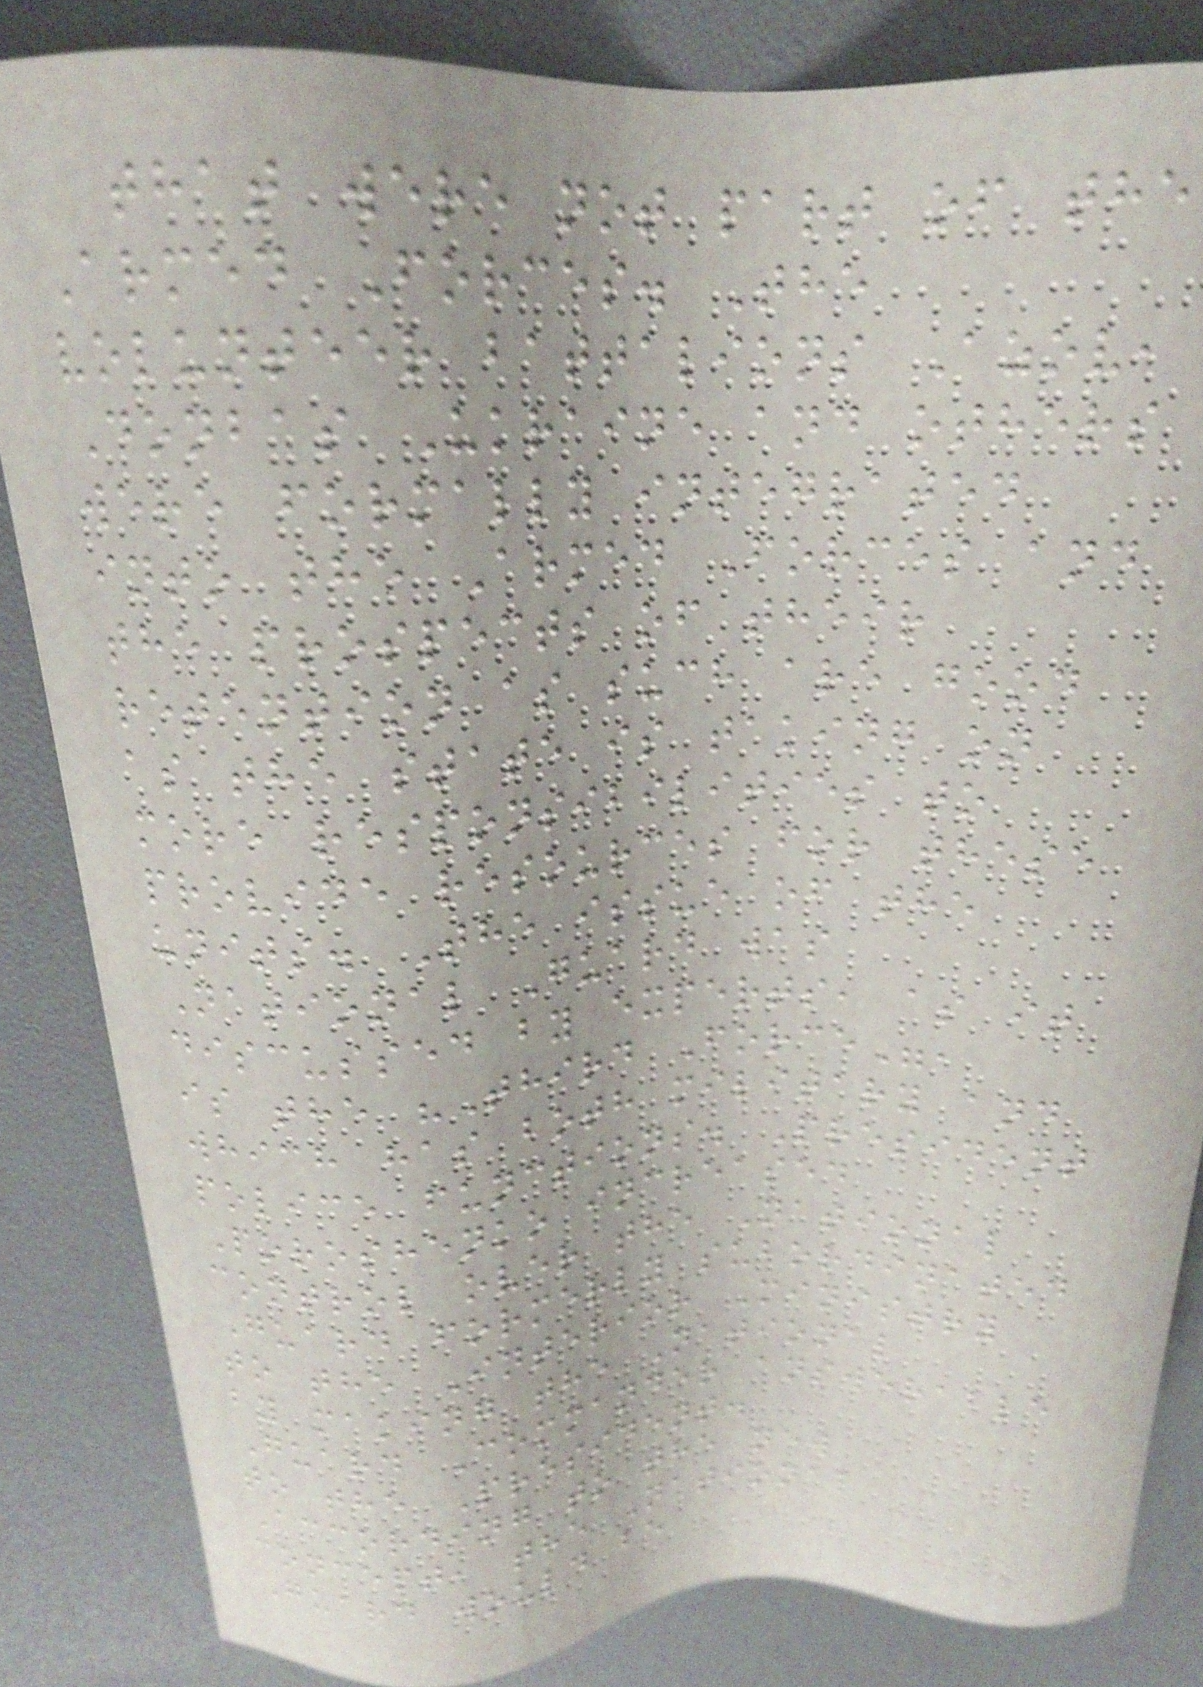that were not part of the
Armed Forces. The
volunteer battalions Azov,
Donbas Ukraine and others
were formally integrated
into the Armed Forces and
the prospects of their
retention as such are good
as the state is taking on
more responsibilities to
provide resources for these
units. The issue of the
National Guard was
discussed by experts, as it
is the "Third Force",
which has both military and
police functions. President
Poroshenko increased
control over the National
Guard formerly subordinated
to the Interior Ministry
by making the National
Guard Commander answerable
to the President.
According to the new
concept, the National
Guard would be
